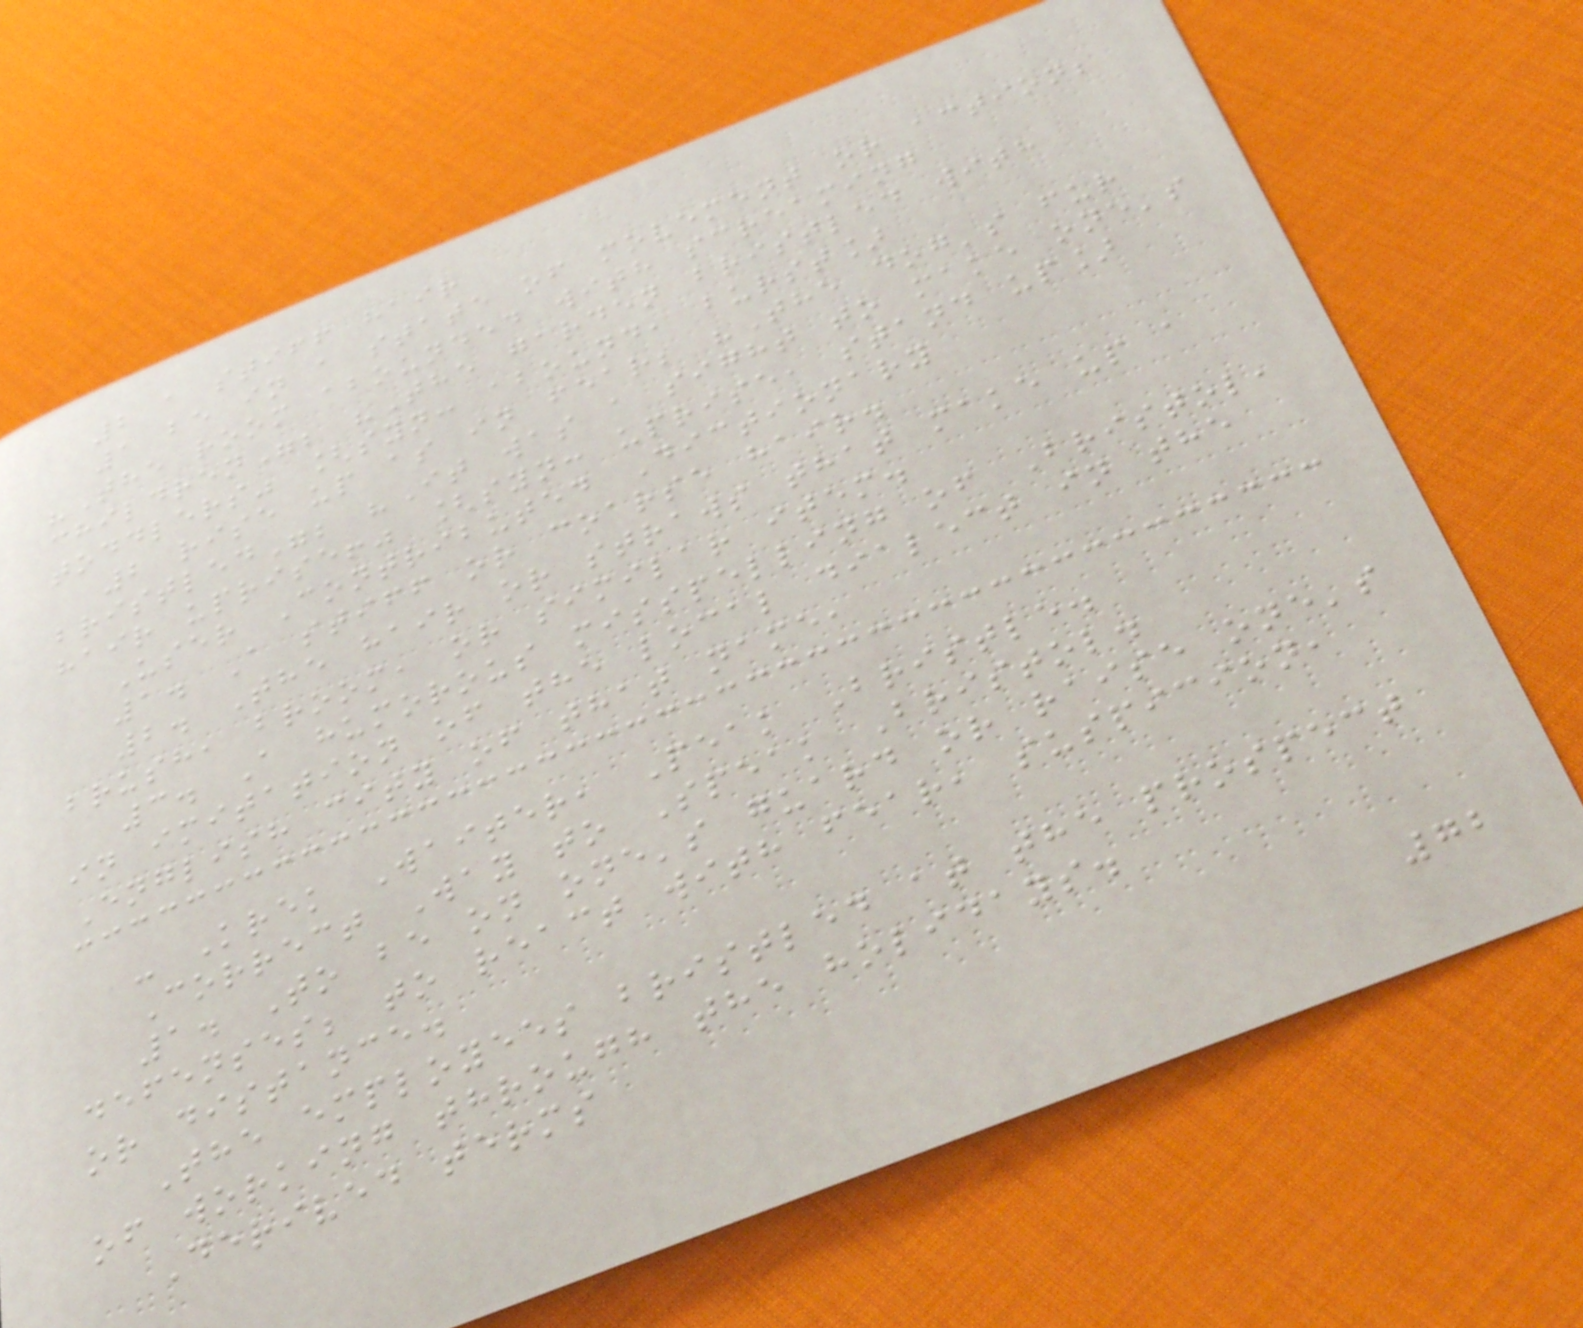2 a stiff hair
1 be in a state of movement or action;
"The room abounded with screaming
children"; "The garden bristled with
toddlers" [syn: abound, burst]
2 rise up as in fear; "The dog's fur
bristled"; "It was a sight to make one's
hair uprise!" [syn: uprise, stand up]
User Contributed Dictionary
1. A stiff or coarse hair.
2. The hair or straws that make up a
brush, broom, or similar item.
3. A humorous misspelling of Bristol,
in imitation of the local dialect in the
English city of that name,
- Krek Waiter, Peak Bristle.
Correct Way to Speak Bristol.
1. To be on one's guard or raise one's
defenses; to react with fear, suspicion,
or distance.
The employees bristled at the prospect
of working through the holidays.
Derived terms
72
